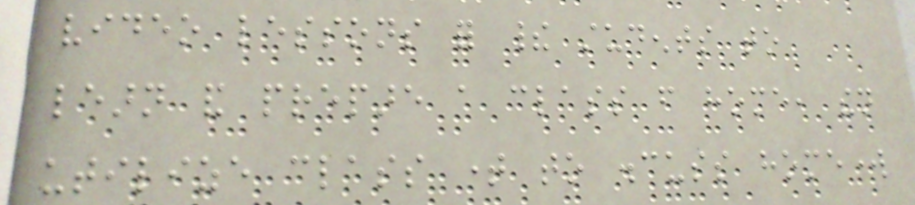video lessons for their students to
learn and prepare a class from home, then
utilize class time to discuss homework
